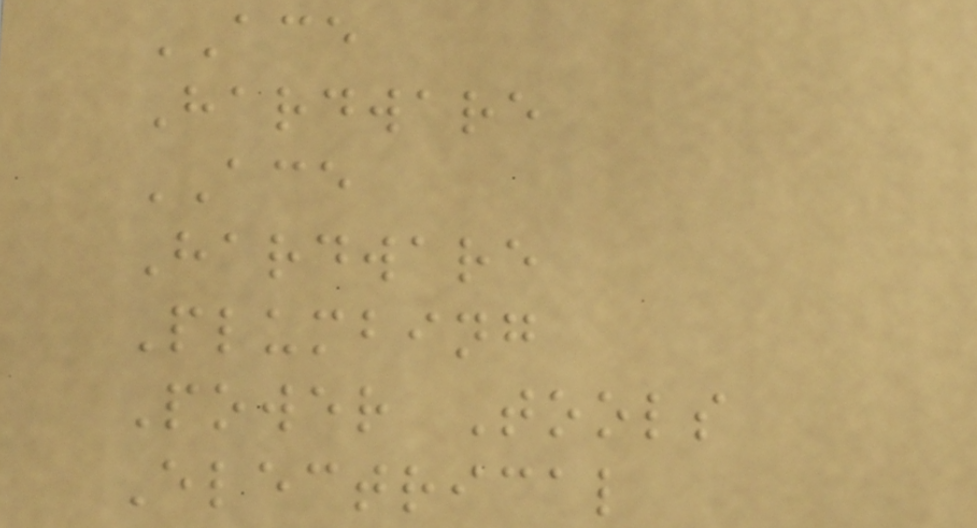ACE
Hardware
ACE
Hardware
Plumbing
Power Tools
Electrical
